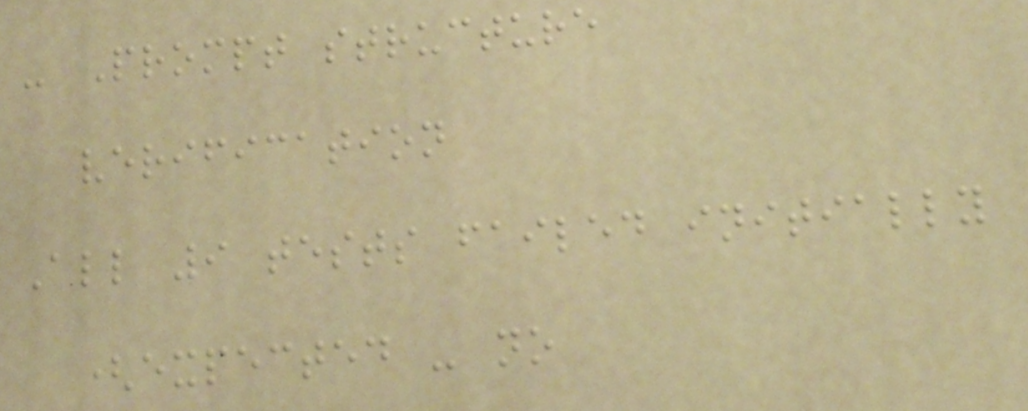- Prompt structure
verification
All 9 tests failed initially
(expected - no
